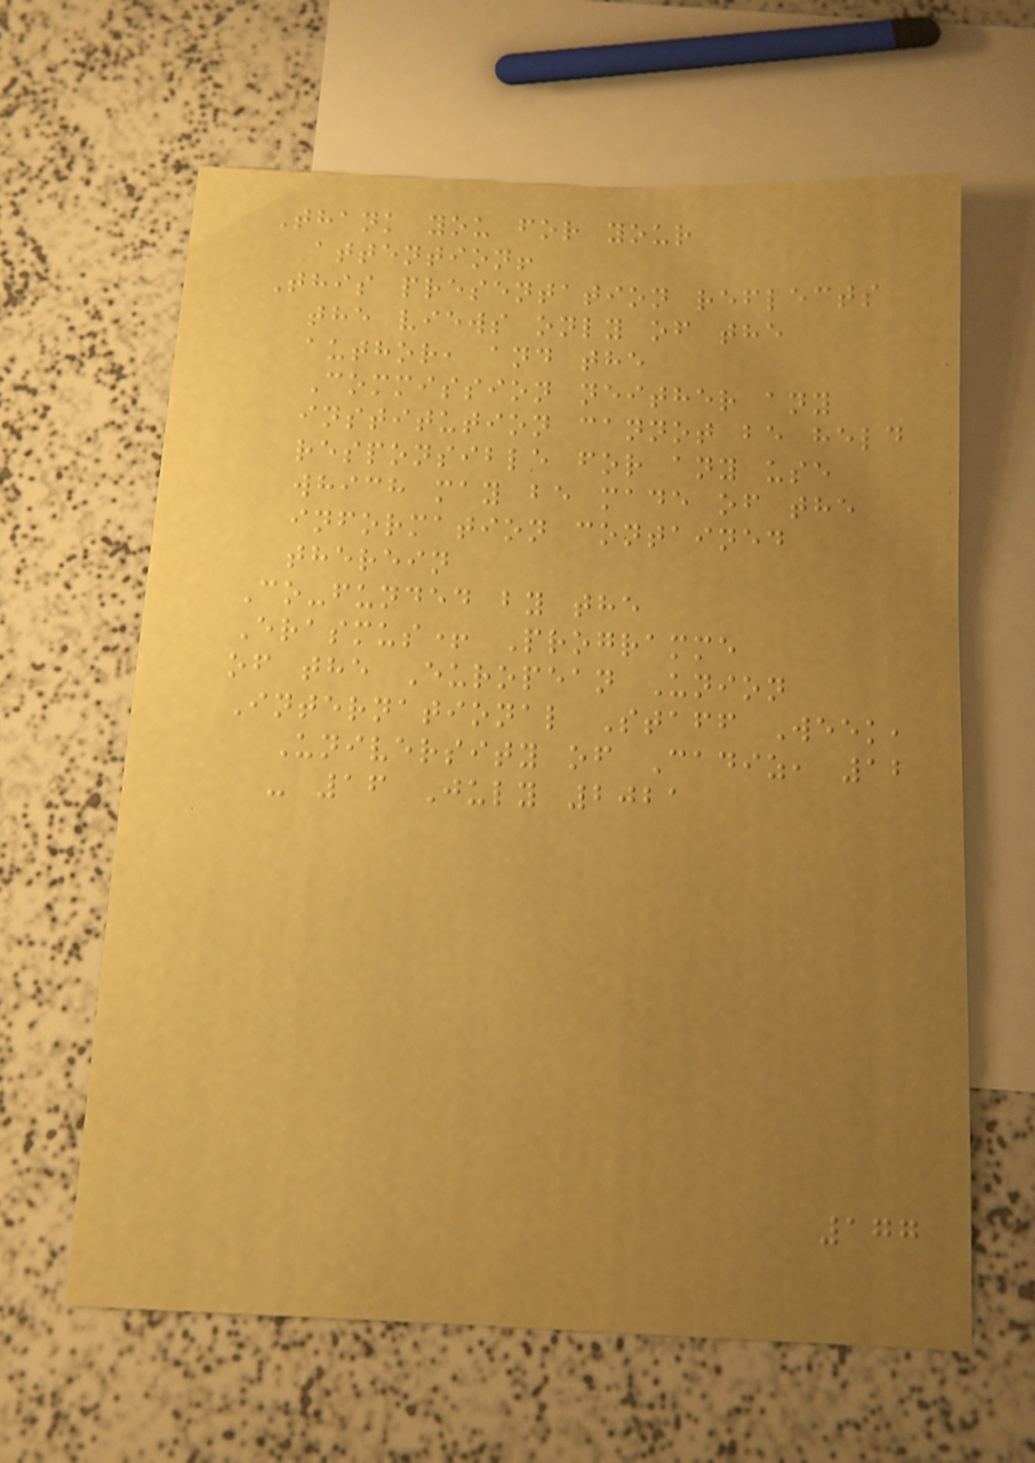Thank you for your
attention!
This presentation reflects
the views only of the
author, and the
Commission neither any
institution cannot be held
responsible for any use
which may be made of the
information contained
therein
Co-funded by the
Erasmus+ Programme
of the European Union
International Staff Week,
University of Cadiz, 12
- 16 July 2021
177
